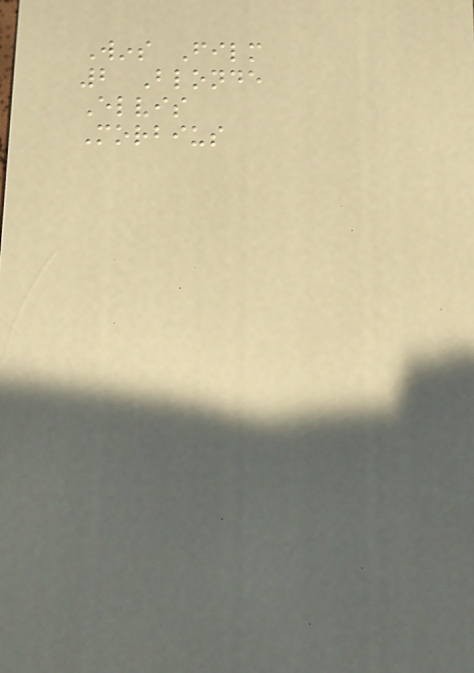Wins Film
2 Blonde
Elvis
Morbius
